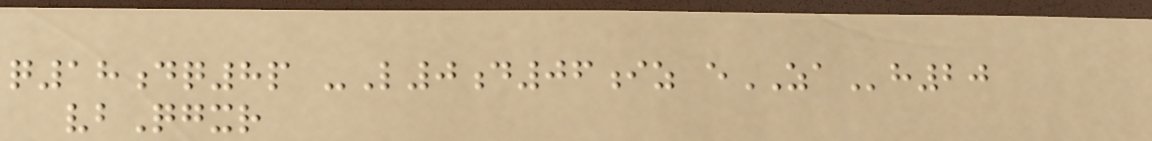q18dq8p -L0d06iz eZAh20
vbQgxr
